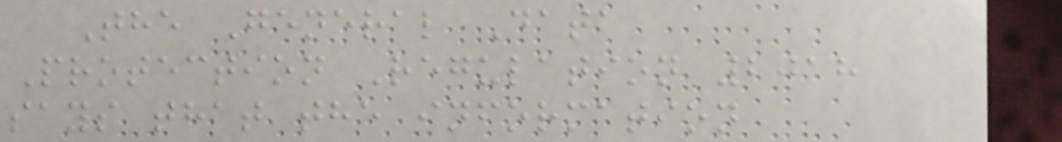The General Data
Protection Regulation 2018
says that the information
